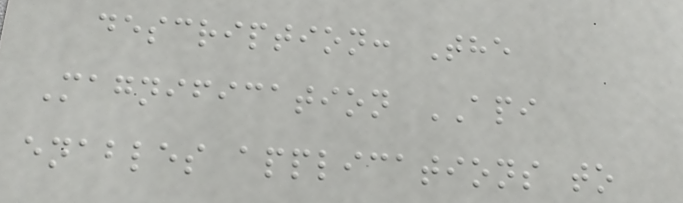description: The
Magnification API
enables applications to
